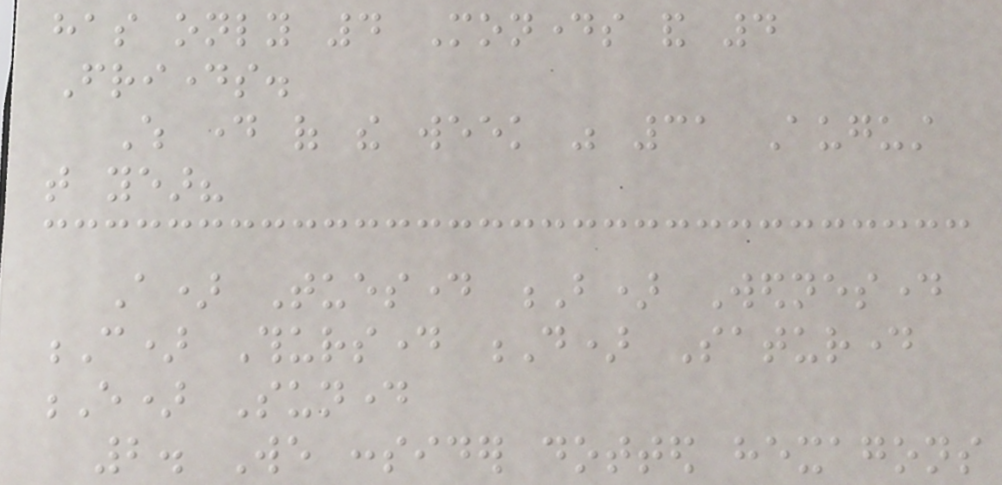has only 4 Mondays and 4
Fridays.
Which day of the week was 31 August
that year?
A) Tuesday B) Wednesday
C) Thursday D) Saturday
E) Sunday
2. We consider dotted hexagons
